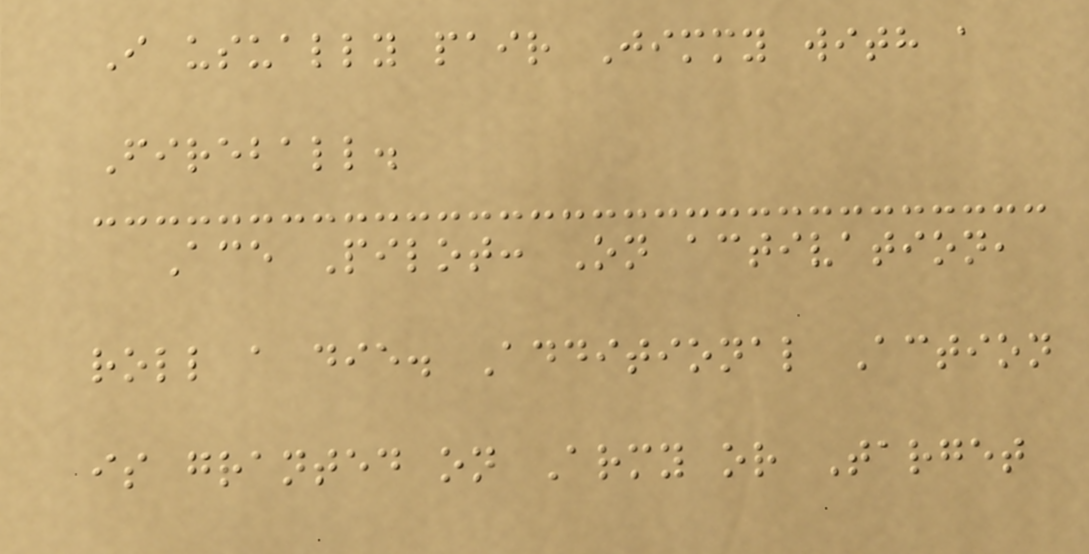I usually pair Jimmy with a
Fireball.
Ace Pilot: On activation,
roll a die. Additional Action
is granted on Army or Target
